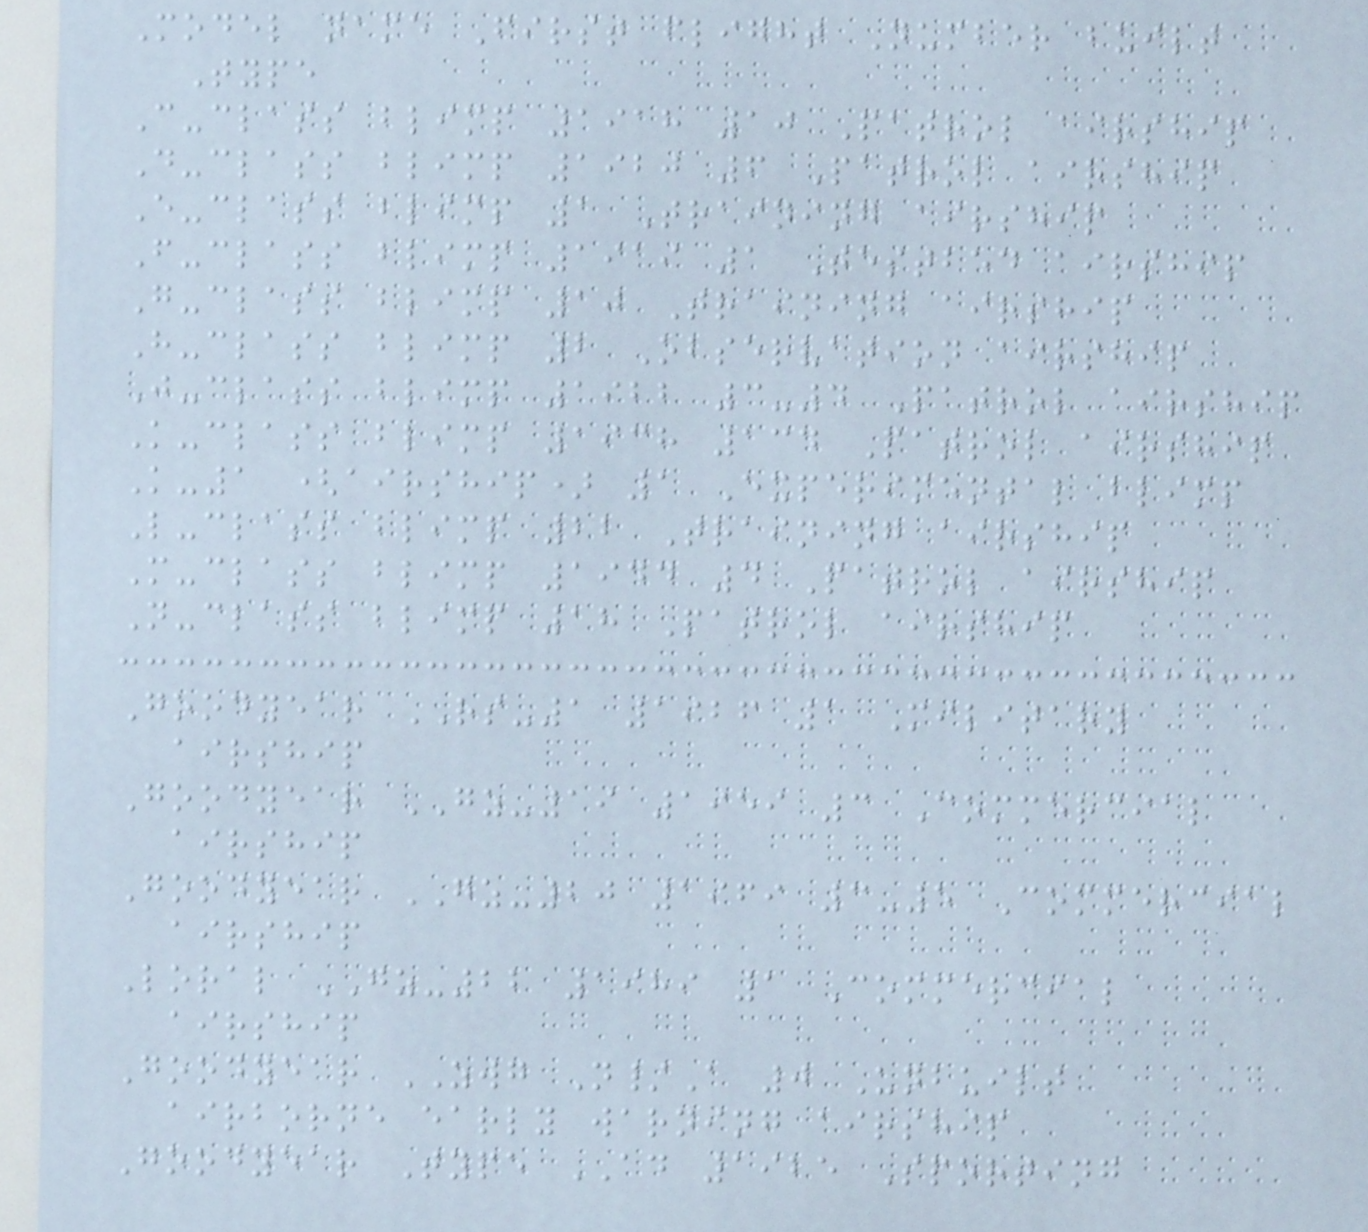Model name First flight Number built
Type
C-class blimp 1918 10 Patrol airship
D-class blimp 1920 6 Patrol airship
E-class blimp 1 Training airship
F-class blimp 1919 1 Testbed airship
G-class blimp 10 Training airship
H-class blimp 2 Observation airship
J-class blimp 1922 3-4 Patrol airship
K-class blimp 1938 134 Patrol airship
K-1 (airship) 1 Experimental blimp
L-class blimp 22 Training airship
M-class blimp 1944 4 Patrol airship
N-class blimp 18 Patrol airship
Goodyear RS-1 1926 1 Military
airship
Goodyear GZ-19 1959 3 Commercial
airship
Goodyear GZ-20 1969 3-5 Commercial
airship
Loral GZ-22 1989 1 Commercial
airship
Goodyear ZWG N/A 0 Unbuilt
airborne early warning airship
Goodyear Type AD 1925 Sporting
